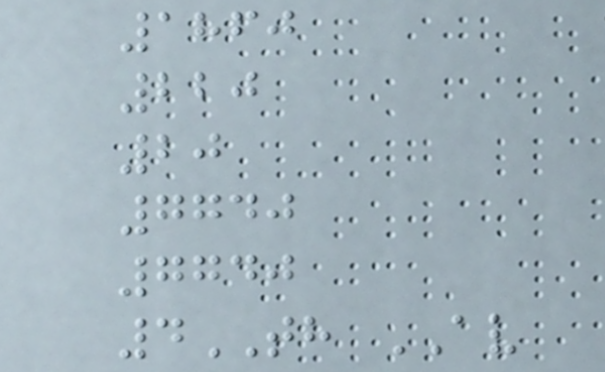1860
220
20
7740
7740
4TH AV
